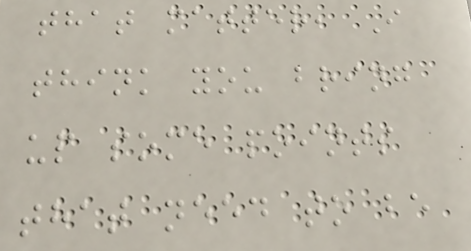that matter, I
think you bring
up some points
that need to be
